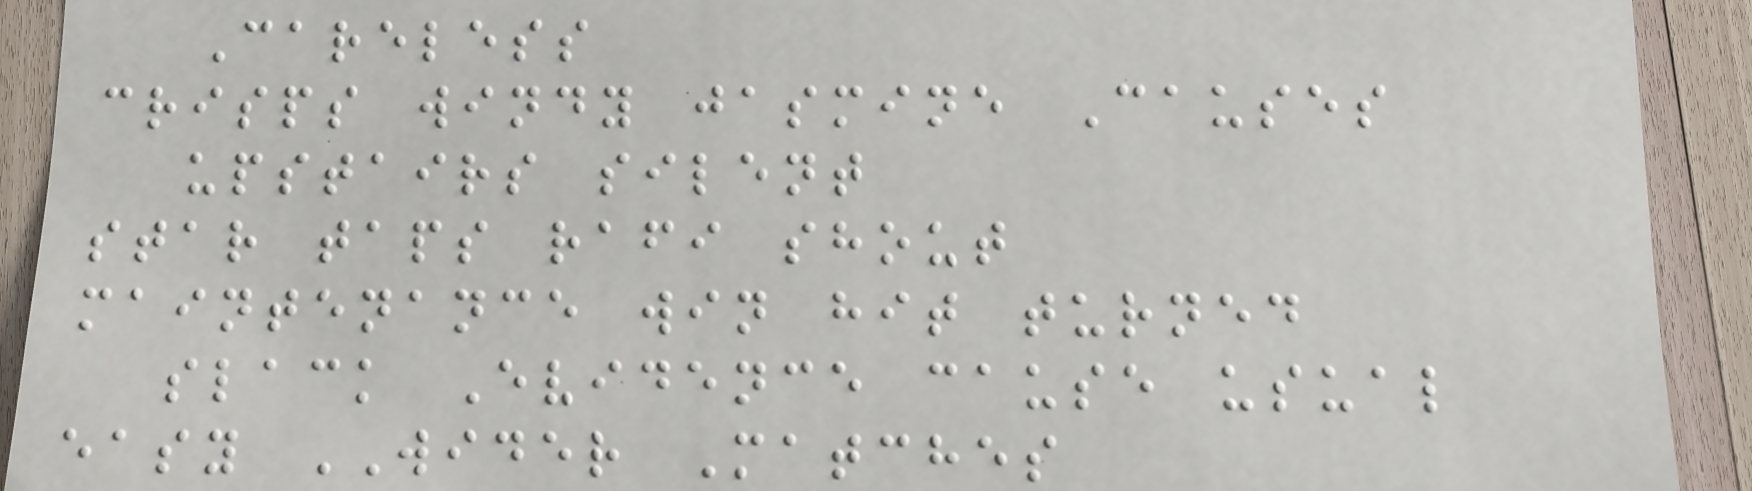Careless
crisps windy jasmine Causes
upstairs silent
star taps rafi shout
maintenance win hit turned
slack Evidence cause usual
easy WIDER Matches
